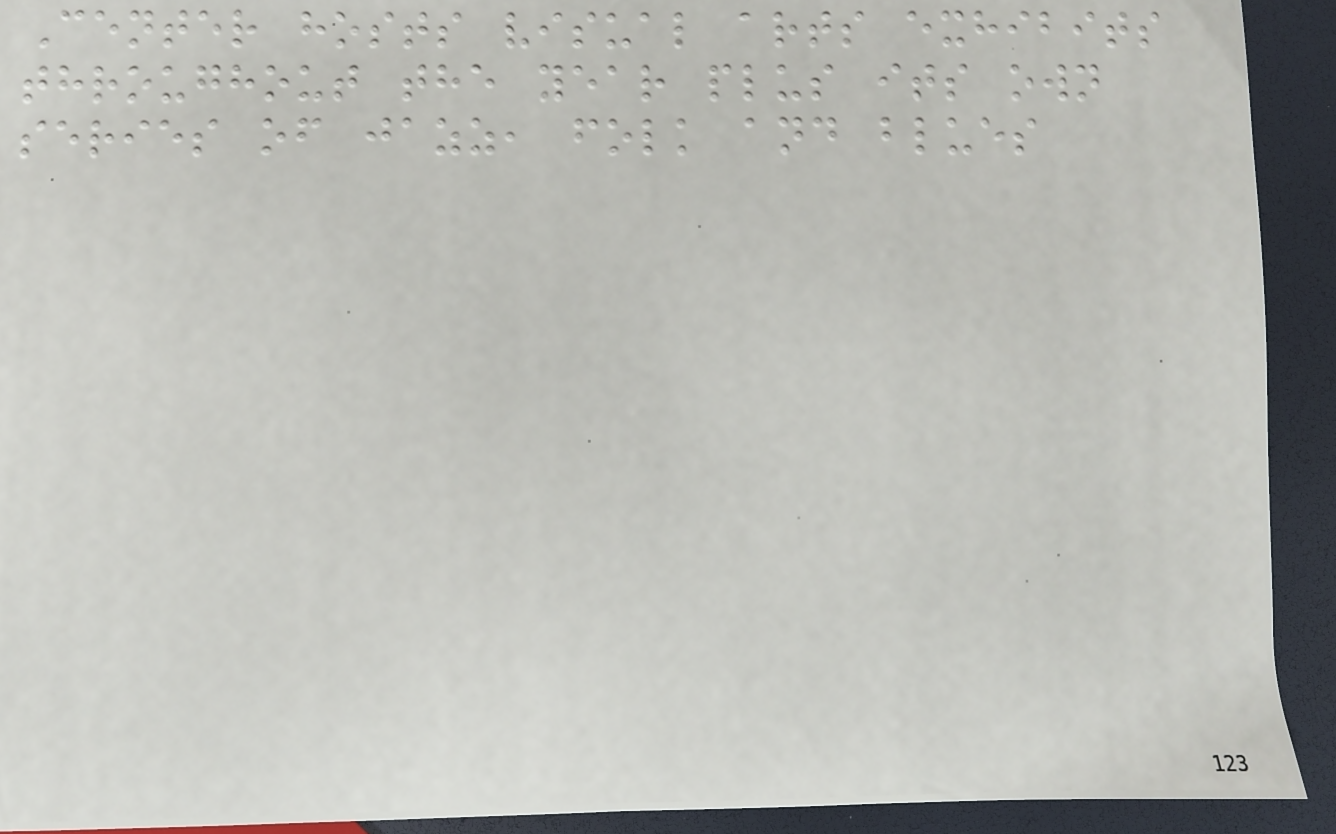Center hosts visual arts exhibits
throughout the year plus its own
series of jazz, folk and blues
